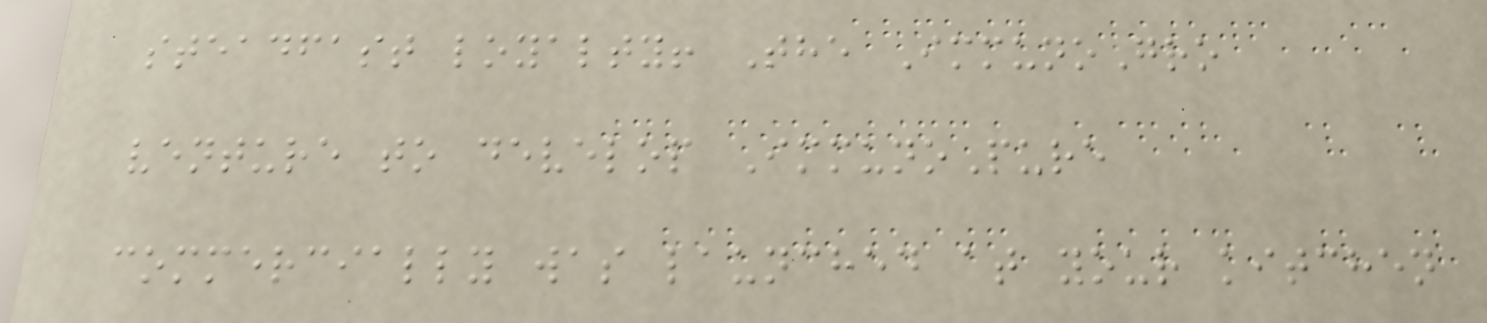steadfast loyalty! The ImmunoGro
venture to develop ImmunoPure
commercially was launched at your kitchen
